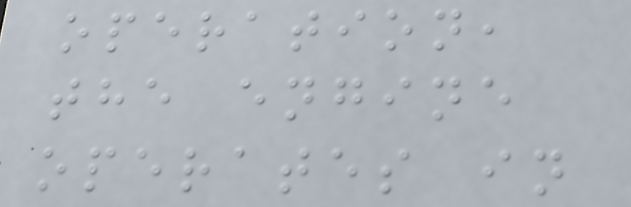operation,
the engine
operates in
